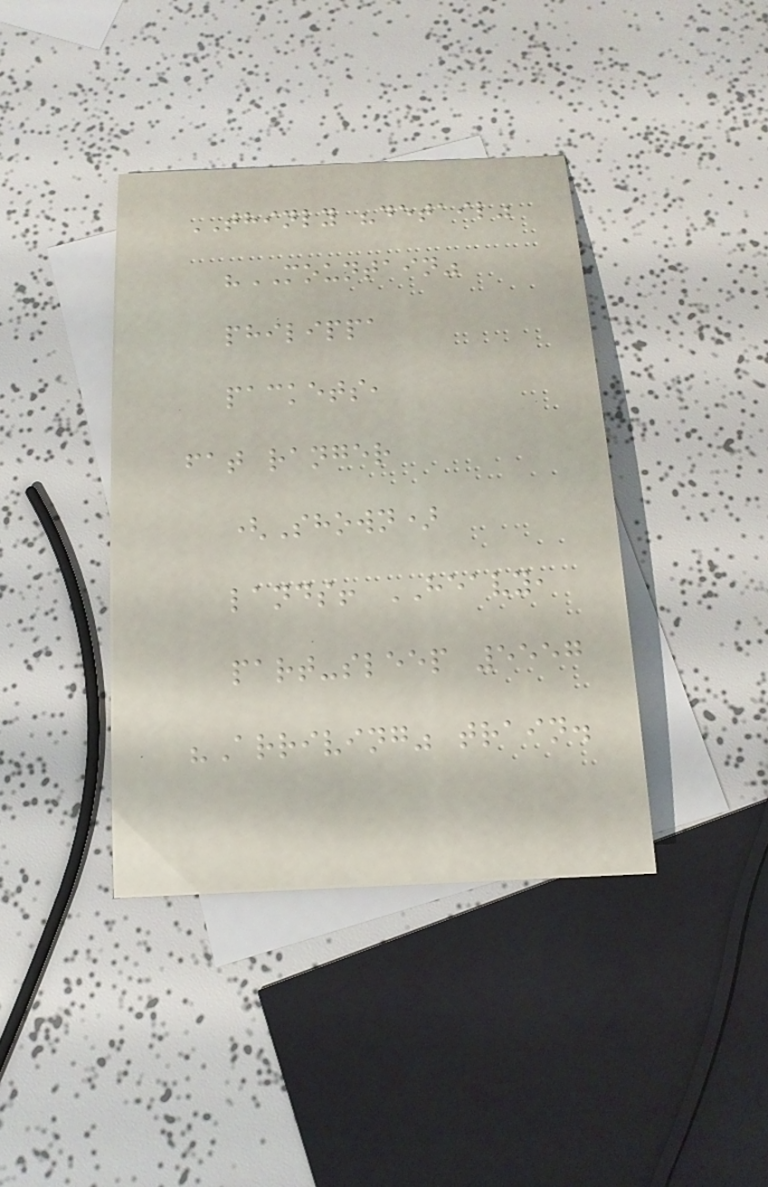THINLY "detail"
"MOUNTAIN"
philippa
packets,
fat ranger
(Shown)
lands! HEAVY,
part-sleep 5557
"Arriving" train.
